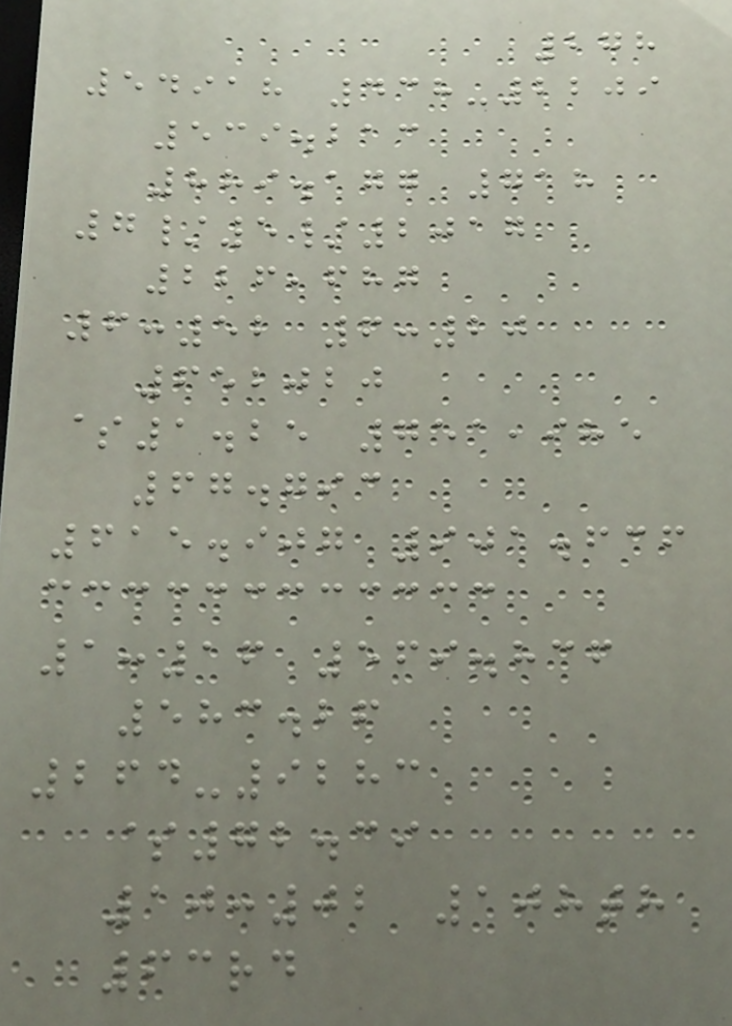278
54918 438-2209
539.213
889.177 718
7/5/2017
226,687
6:52 6:20
652020
$1.25 751,985
67.793
615.907 901.636
1:16 569.836
583.26
264-9283
$72.39
10:02 108th
63rd
